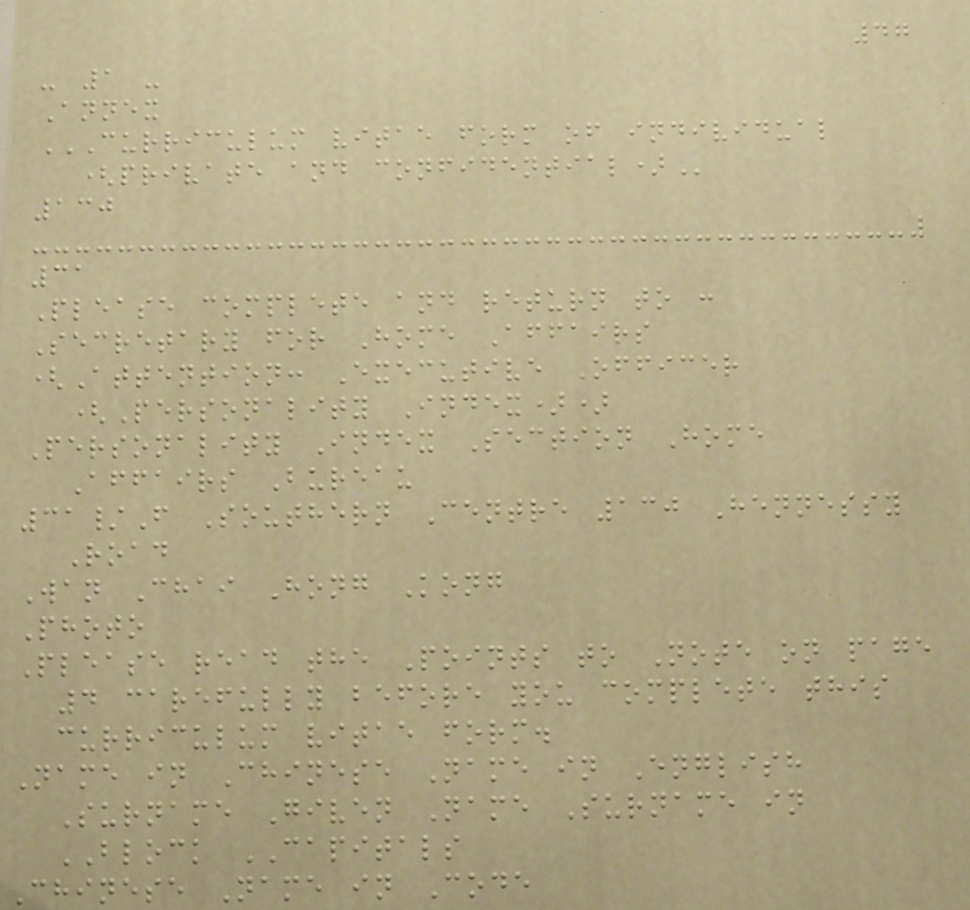47
- 1 -
Annex
CURRICULUM VITAE FORM OF INDIVIDUAL
(PRIVATE AND CONFIDENTIAL)
130
31
Please complete and return to :
Secretary for Home Affairs
(Attention: Executive Officer
(Personality Index))
Personality Index Section Home
Affairs Bureau
31/F Southern Centre 130 Hennessy
Road
Wan Chai Hong Kong
Photo
Please read the Points to Note on page
4 carefully before you complete this
curriculum vitae form.
Name in Chinese Name in English
Surname Given Name Surname in
BLOCK CAPITALS
Chinese Name in Code
